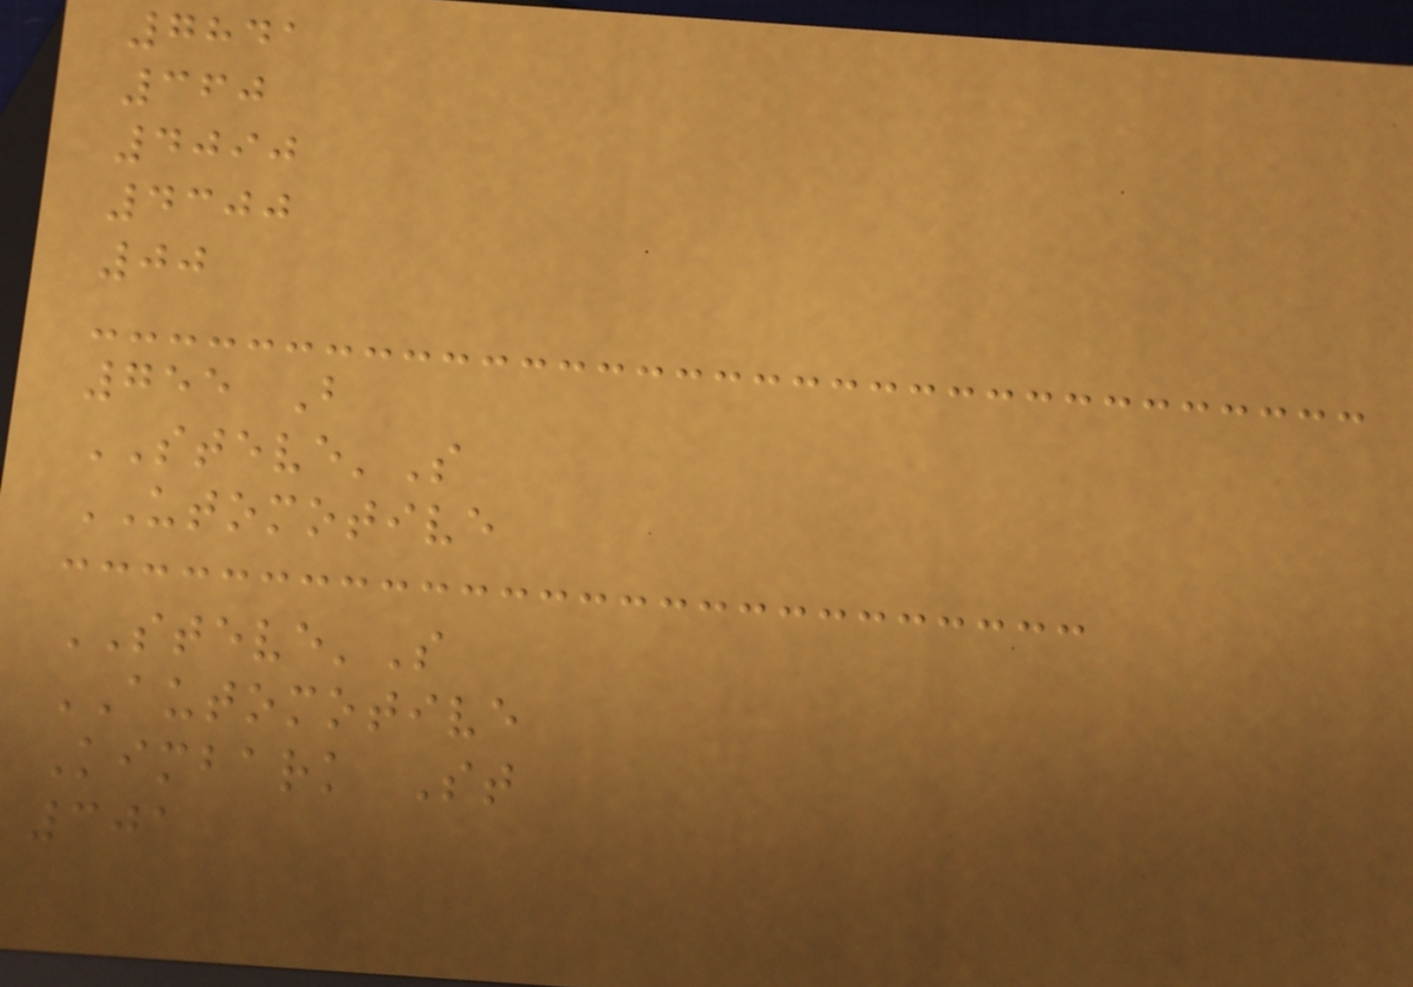7841
360
4090
4300
00
755 B
STEVE'S
UTOMOTIVE
STEVE'S
AUTOMOTIVE
Kimbark St
301
